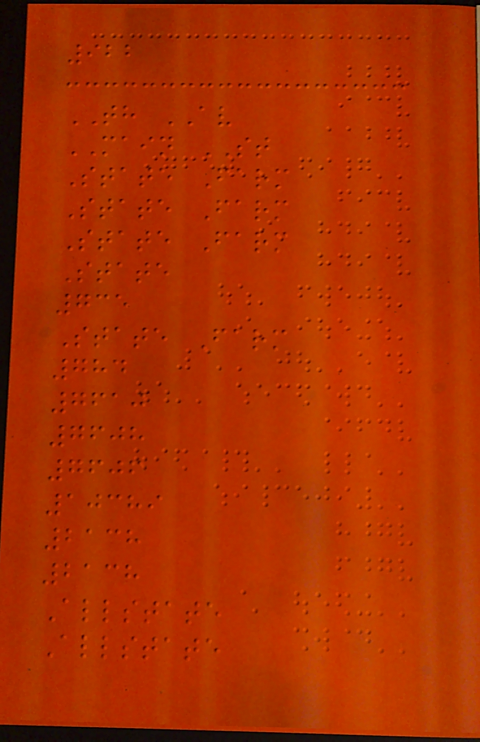922
TH AV
MAIN ST
State Farm
State Farm
State Farm
State
735
State Farm
784
7610
7608
7606
10389
2138
2138
Allstate
Allstate
